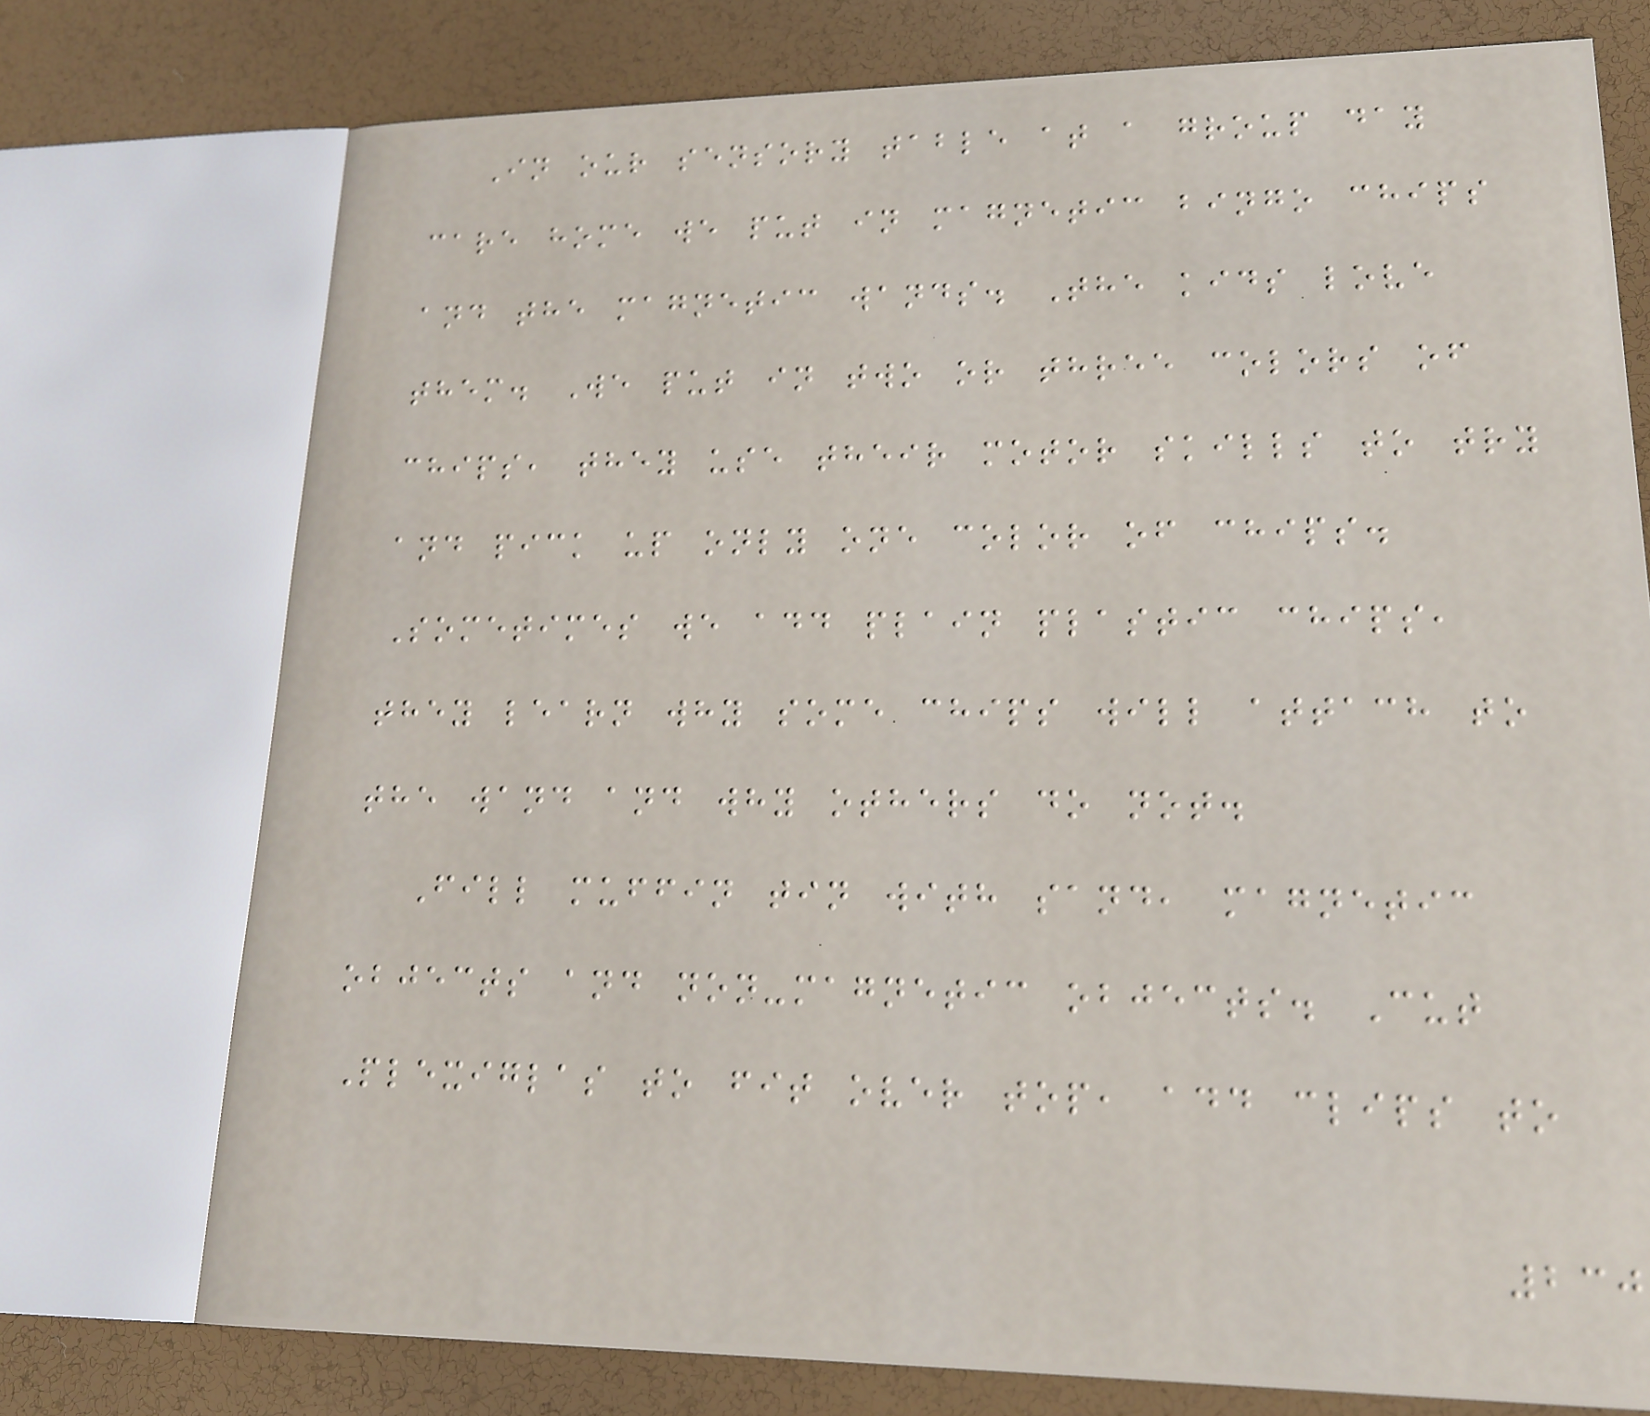In our sensory table at a group day
care home we put in magnetic bingo chips
and the magnetic wands. The kids love
them. We put in two or three colors of
chips, they use their motor skills to try
and pick up only one color of chips.
Sometimes we add plain plastic chips,
they learn why some chips will attach to
the wand and why others do not.
Fill muffin tin with sand, magnetic
objects and non-magnetic objects. Cut
Plexiglas to fit over top, add clips to
230
